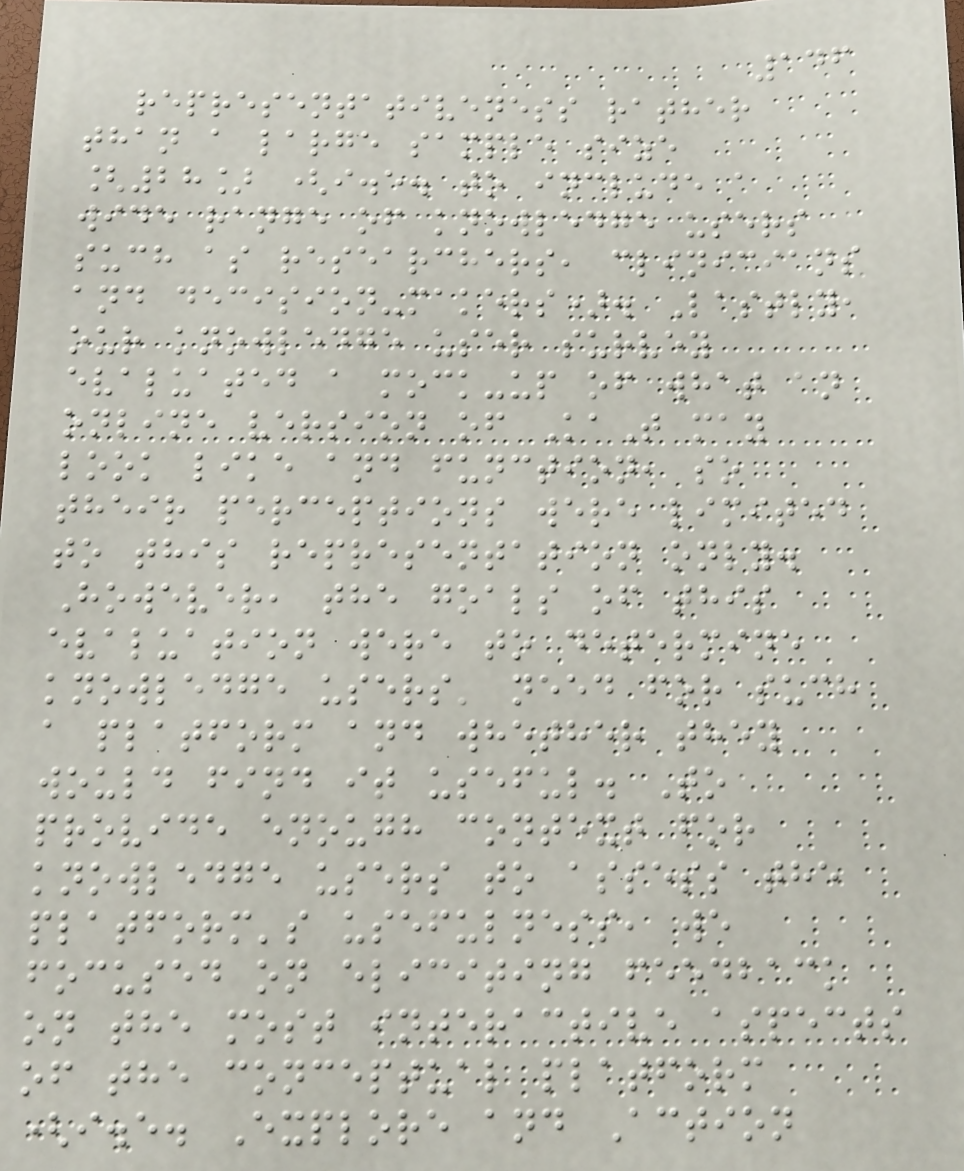146
representativeness rather
than a large sample size
[28] (i.e. to include a
wide range of knowledge users
such as researchers, clinicians
and decision-makers). Lastly,
our knowledge user survey
evaluated a mock-up of what an
online version of KaT may
look like and function, so
their perceptions were limited
to this representation only.
However, the goals of this
evaluation were to determine
knowledge users' need for such
a platform and whether they
would find it useful. To
provide enough context for
knowledge users to assess the
platform's usefulness, we
focused on eliciting feedback
on the most interactive aspects
of the conceptual platform
(i.e. Explore and Action
